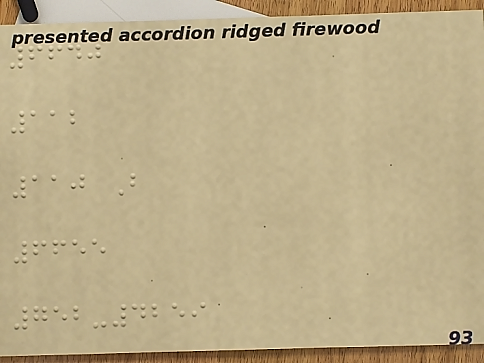6640
112
110 B
6655
752-4259
